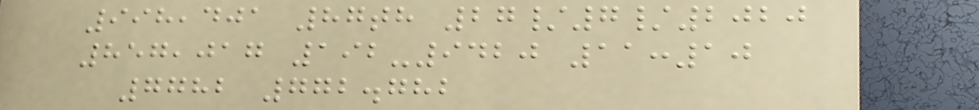998,401 87th 27/7/2020
857,017 192-9420 11:10
7782 772.782
